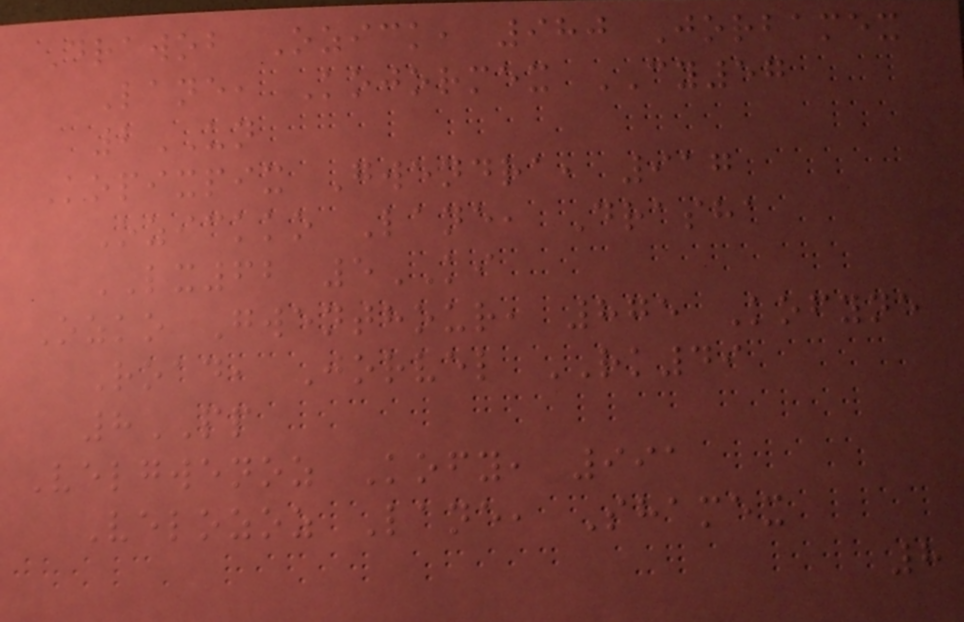Drawob Ozick, 980 Jorbamex
Lane, Kojormex CY57
2UN
Kopixpix Gwendra, 917
Ozickko Lane, Drasha
LX62 5KI
Ozko Gwenthour, 875 Kofyne
Road, Jorvel RK49
8PP
Velgwenoz Kofy, 991
Velozoz Lane, Shamex
8
